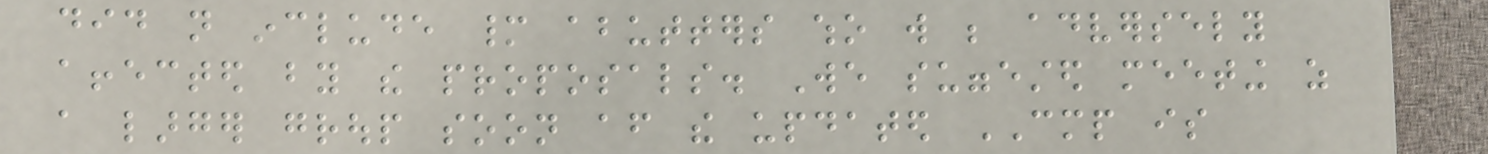did not include many abutters who will be adversely
affected by the proposals. We suggested meeting as
a larger group soon after the updated CMP is
